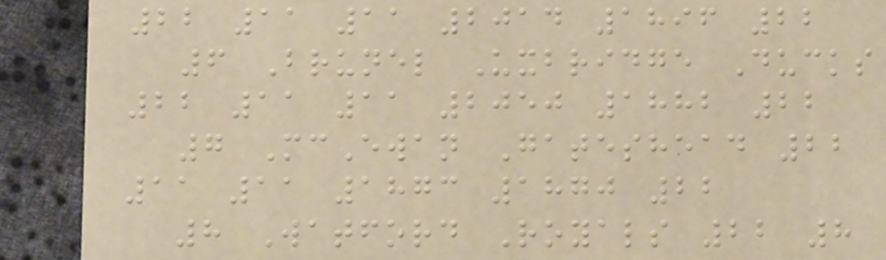22 11 11 2014 1896 22
6 Brunel Uxbridge Ducks
22 11 11 2050 1882 22
7 McEwan Gateshead 22
11 11 1873 1870 22
8 Watford Royals 22 8
